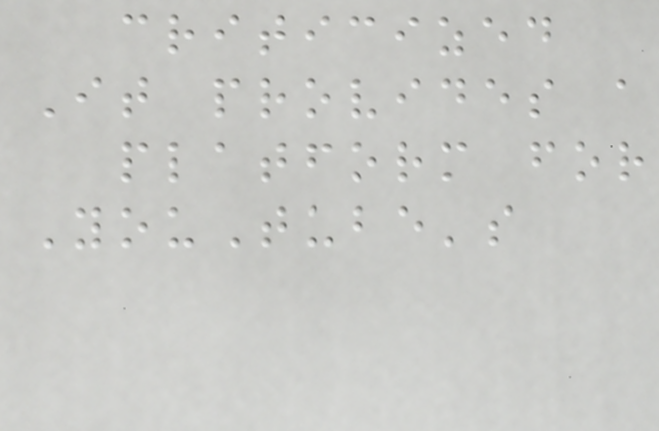criticized
It provides a
platform for
YouTube's
